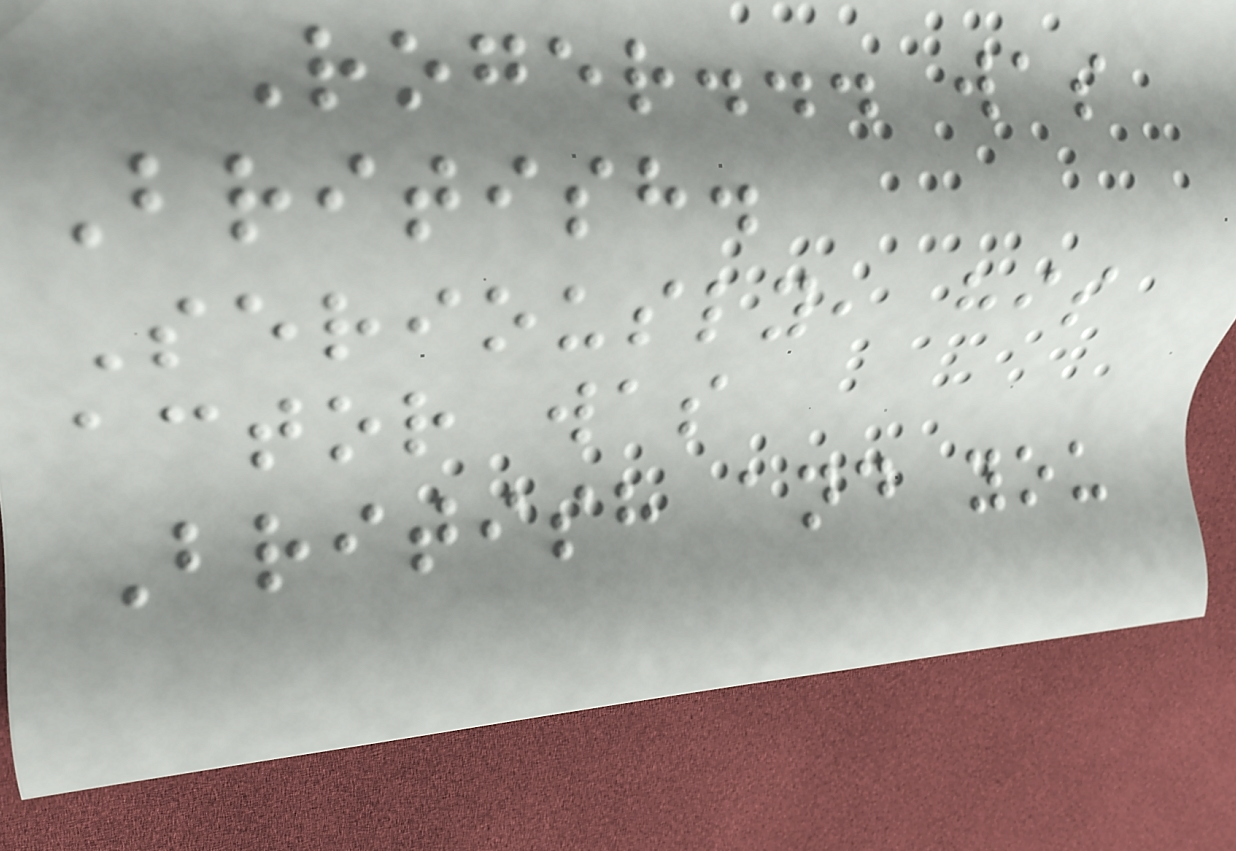Roger... was
British.
Seriously, his
actor was
British and you
